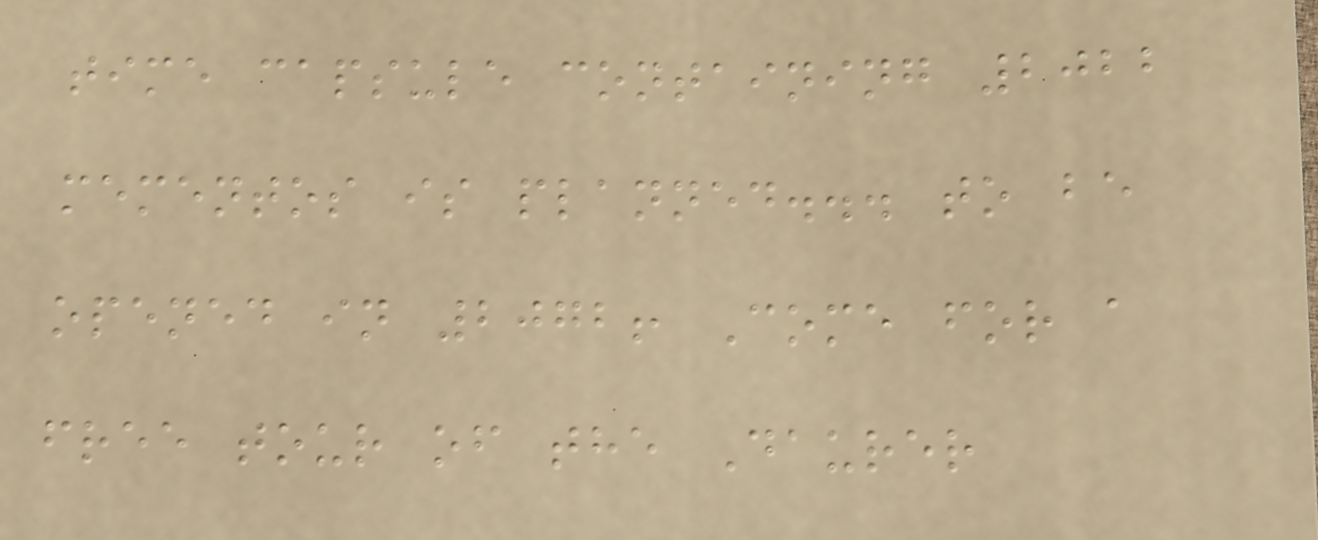time capsule containing 2022
mementos is planned... to be
opened in 2072! Come for a
free tour of the Daurer
